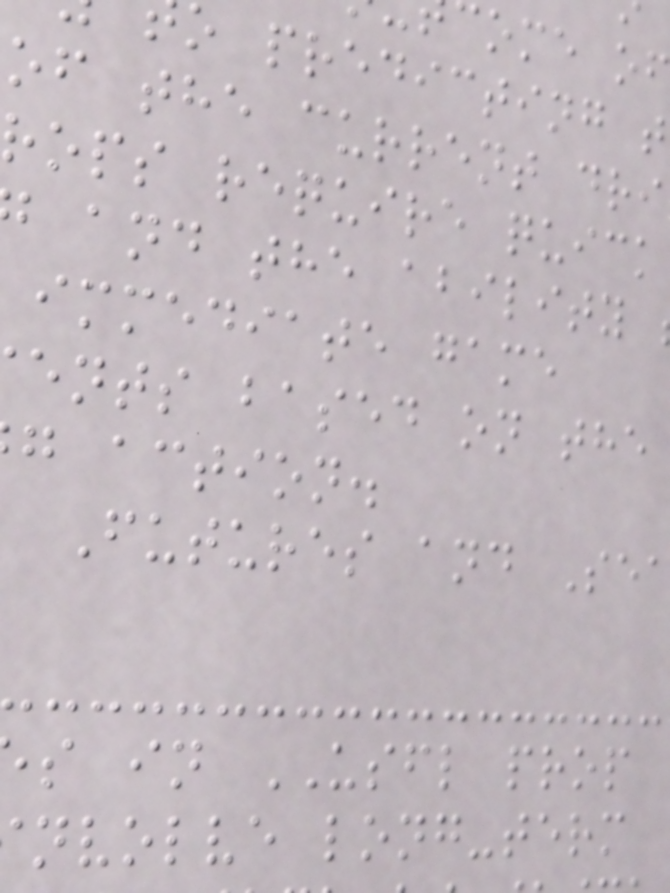o predicting t
of the current dri
ops require quick
and the ability
immediate game
ents based on the
g action.
Futures and Se
s in USFL prop
nvolve long-term
